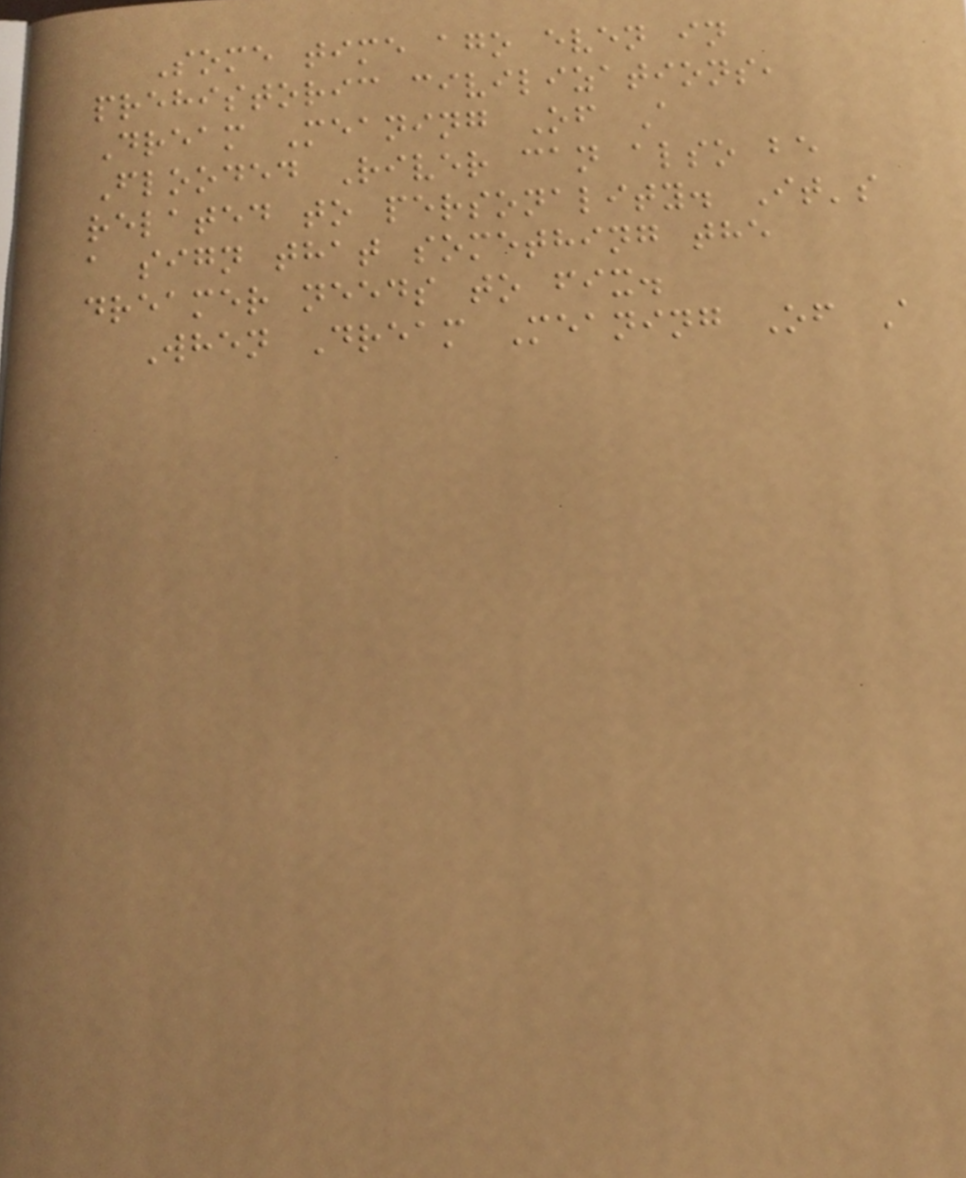Some time ago even in
prehistoric civilizations,
Dream Meaning Of A
Flooded River can also be
related to personality. It's
a sign that something the
dreamer needs to fix.
When Dream Meaning Of A
